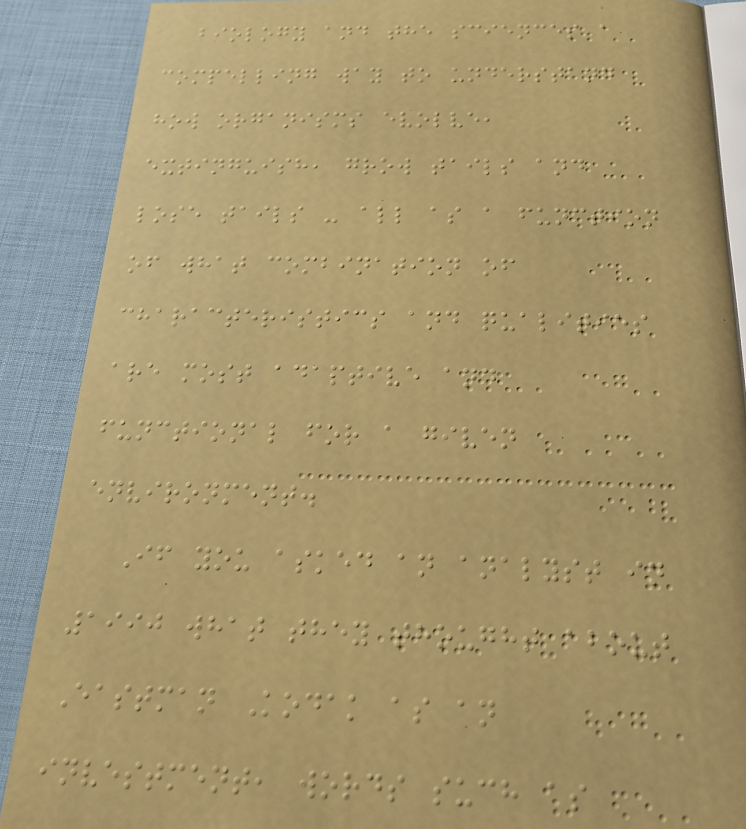biology and the sciences a
compelling way to understand
how organisms evolve,
extinguish, grow tails and
lose tails - all as a function
of what combination of
characteristics and qualities
are most adaptive and
functional for a given
environment.
If you asked an analyst in
1990 what they thought about
Eastman Kodak as an
investment, words such as
